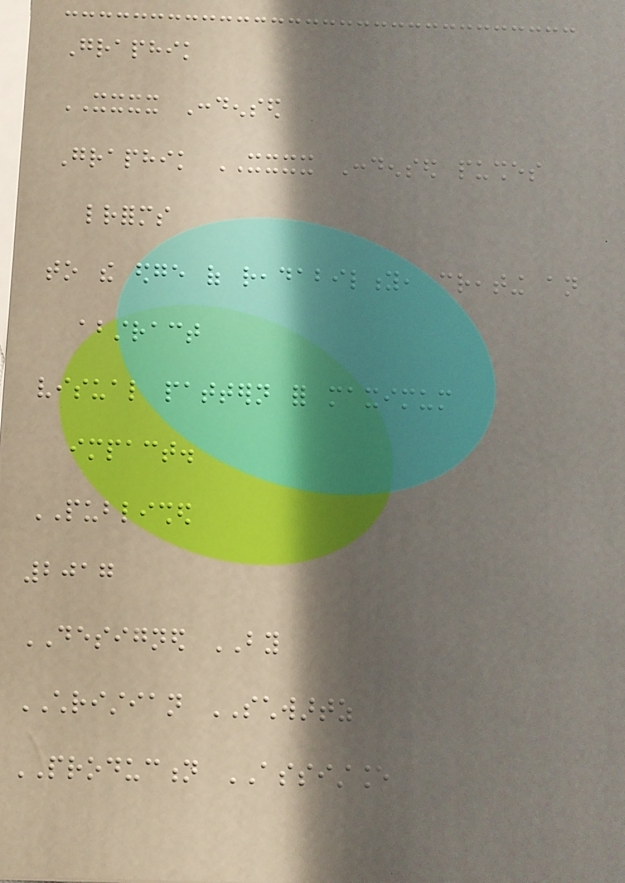Graphik
XXXX Condensed
Graphik XXXX Condensed pushes
letterforms
to the edge of readability, creating an
abstract
visual pattern for maximum
impact.
PUBLISHED
2017
DESIGNED BY
CHRISTIAN SCHWARTZ
PRODUCTION ASSISTANCE
